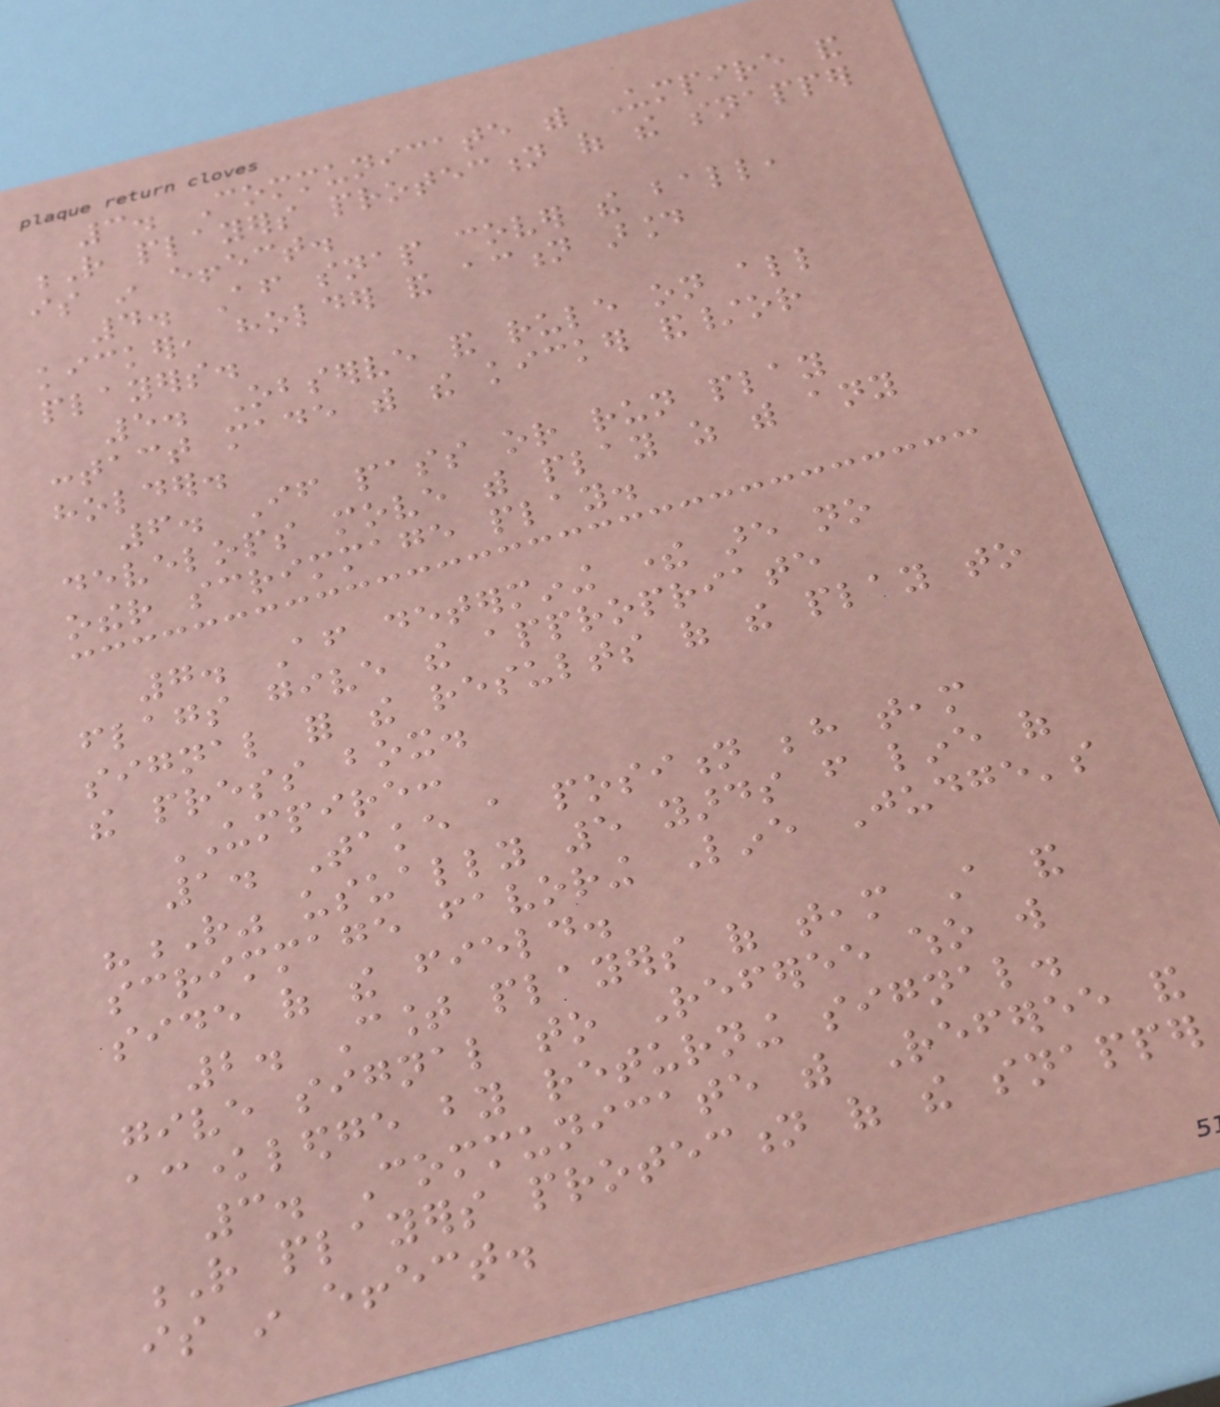3. Communicate with Umpire and
R players protection of the snapper
is in effect.
4. After snap cover the ball,
kicker, holder and action around
players.
5. Observe and rule on all
contact made with the kicker and/or
holder.
6. If pass or run play
develops move with play as with any
other scrimmage play.
7. After determining there are no
flags give the appropriate
signal for the results of the play to
the press box.
UMPIRE:
1. Take a position behind team
"R" usually 5 yards from line of
scrimmage favoring Line Judge's
side of the field.
2. Count players of team A and
give signal to Referee who will
acknowledge by returning signal.
3. Communicate with Referee and
R players protection of the snapper
is in effect.
